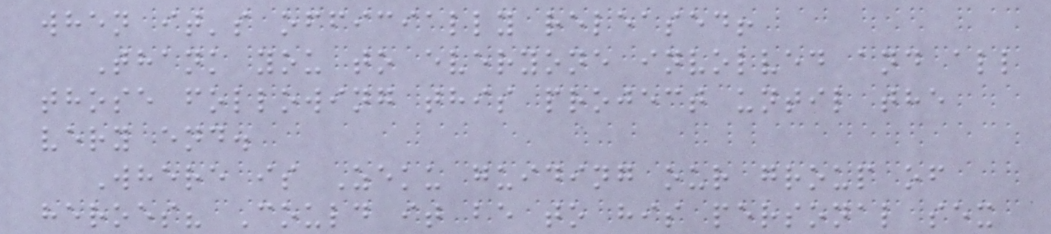when it's officially released!
Thank you to everyone involved and all
those following this project until the
very end.
Where is Zeku guiding our group of
heroes? Could it be to his personal sex
